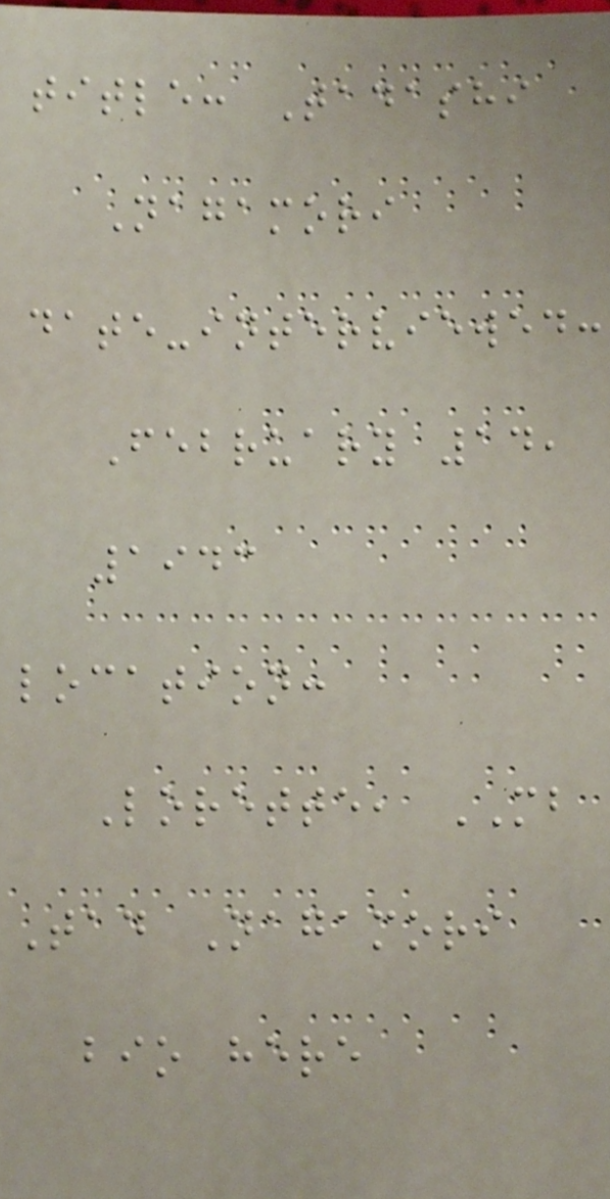title: Tadashi
Nagamori
date-interviewed:
February 14,
1943
location:
Lorette, MB
Tad Nagamori
bio here
